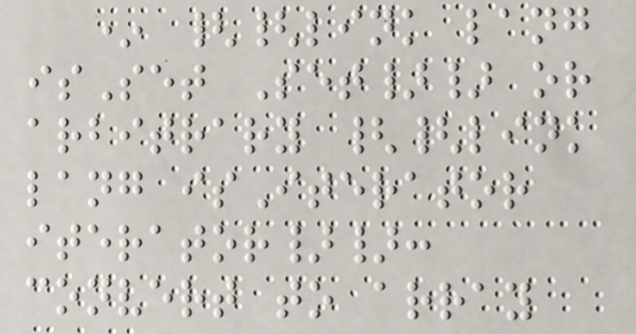* {{link lang
isSet Set}} or
arbitrary {{link
lang isIterator
iterator}}:
convert to array
